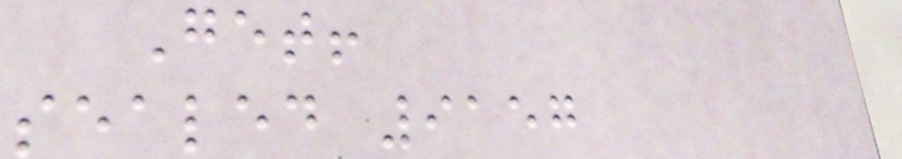Get!
sealed 9157
